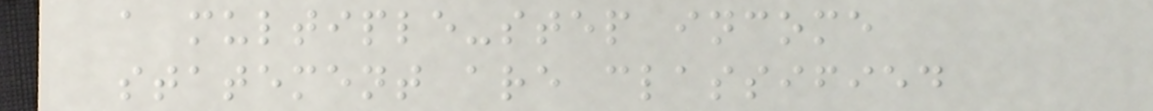a multiple-step income
statement are classified
